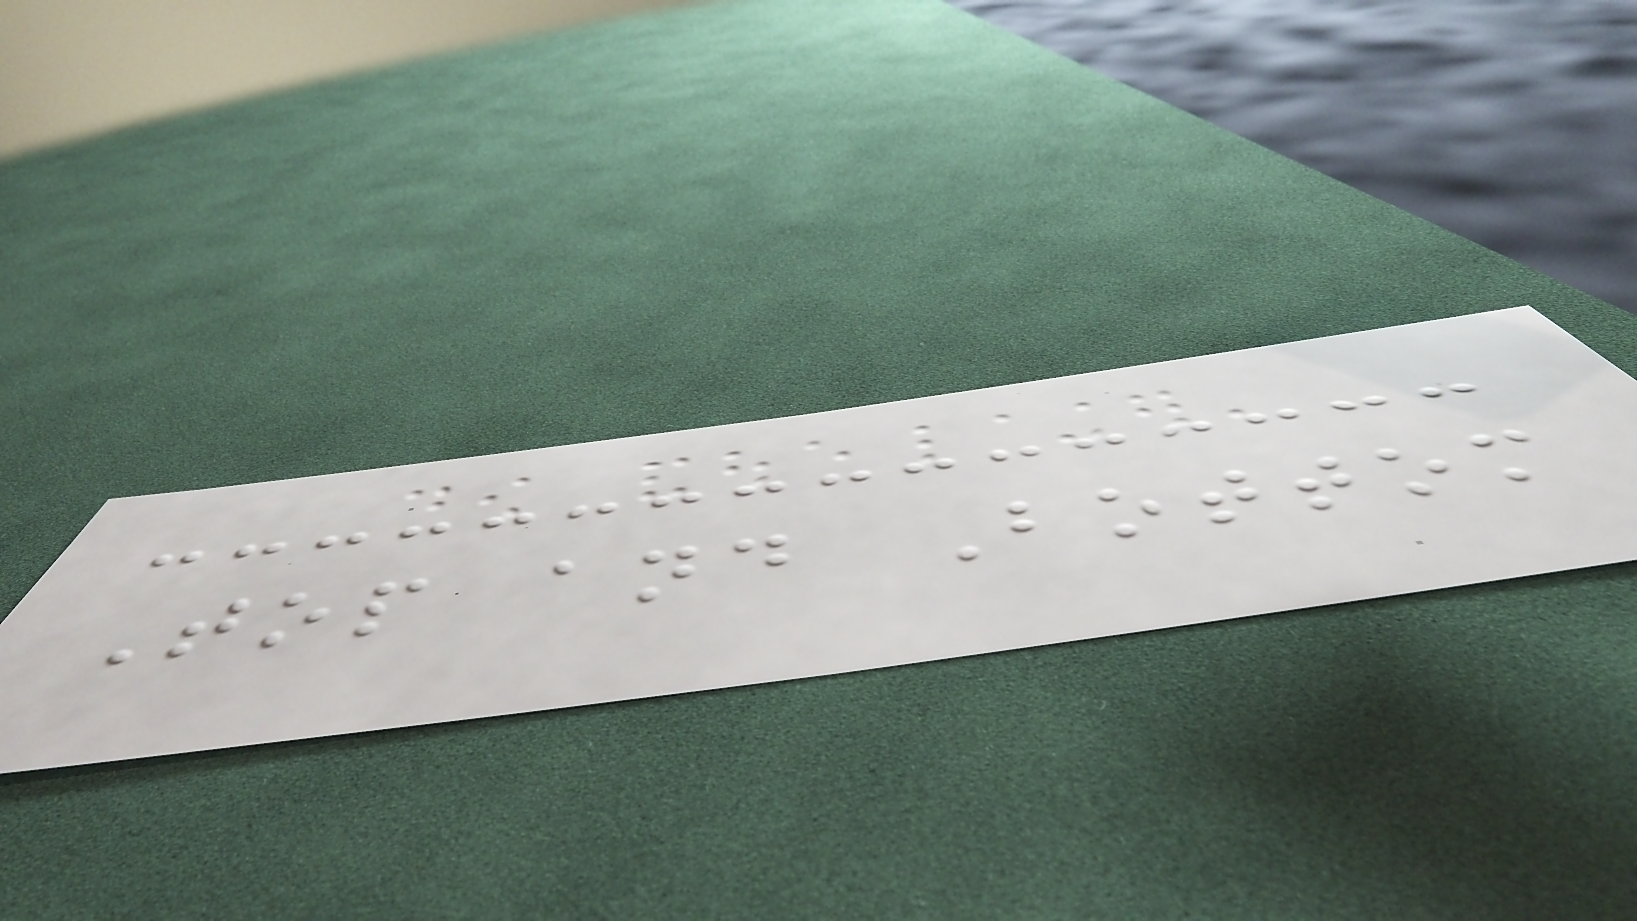Top and Bottom
